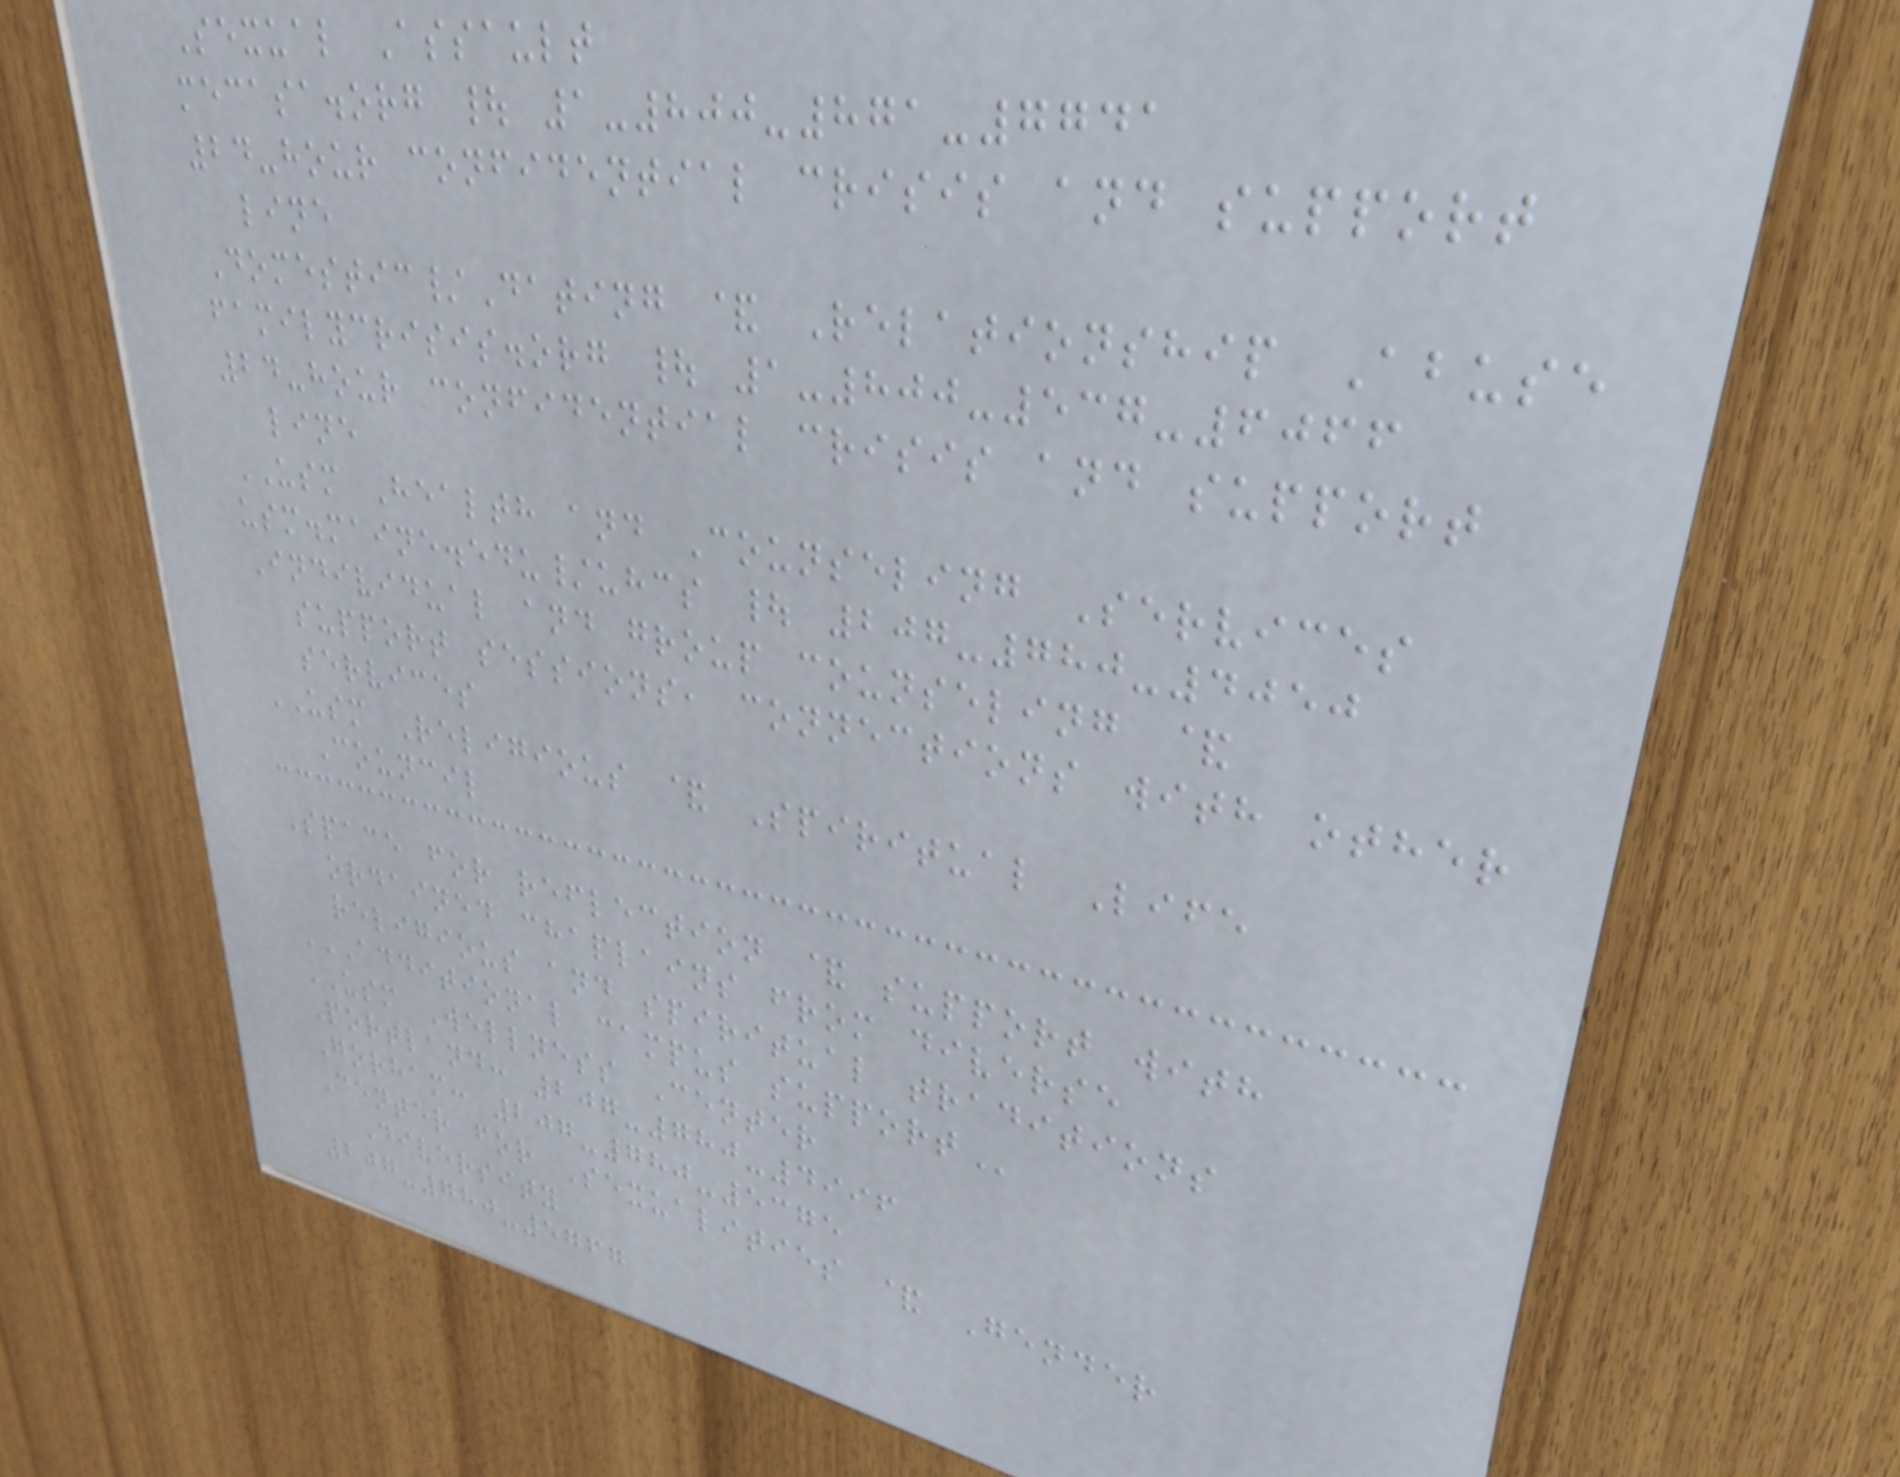Sexual Assault
mecasa.org | 1-800-871-7741
24-hour confidential crisis and support
line
Domestic/Dating & Relationship Abuse
familycrisis.org | 1-800-537-6066
24-hour confidential crisis and support
line
USM Health and Counseling Services
usm.maine.edu/uhcs | 207-780-4050
Individual and group counseling &
support sessions, connections with other
services
USM Religious & Spiritual Life
Council
Space for reflection & support with
ordained chaplains from diverse
religious and spiritual traditions
ADDITIONAL CAMPUS SUPPORT
USM Wellness Center
Portland: 207-780-4996
Gorham: 207-780-5375
Center for Sexualities & Gender
Diversity
207-780-5767
